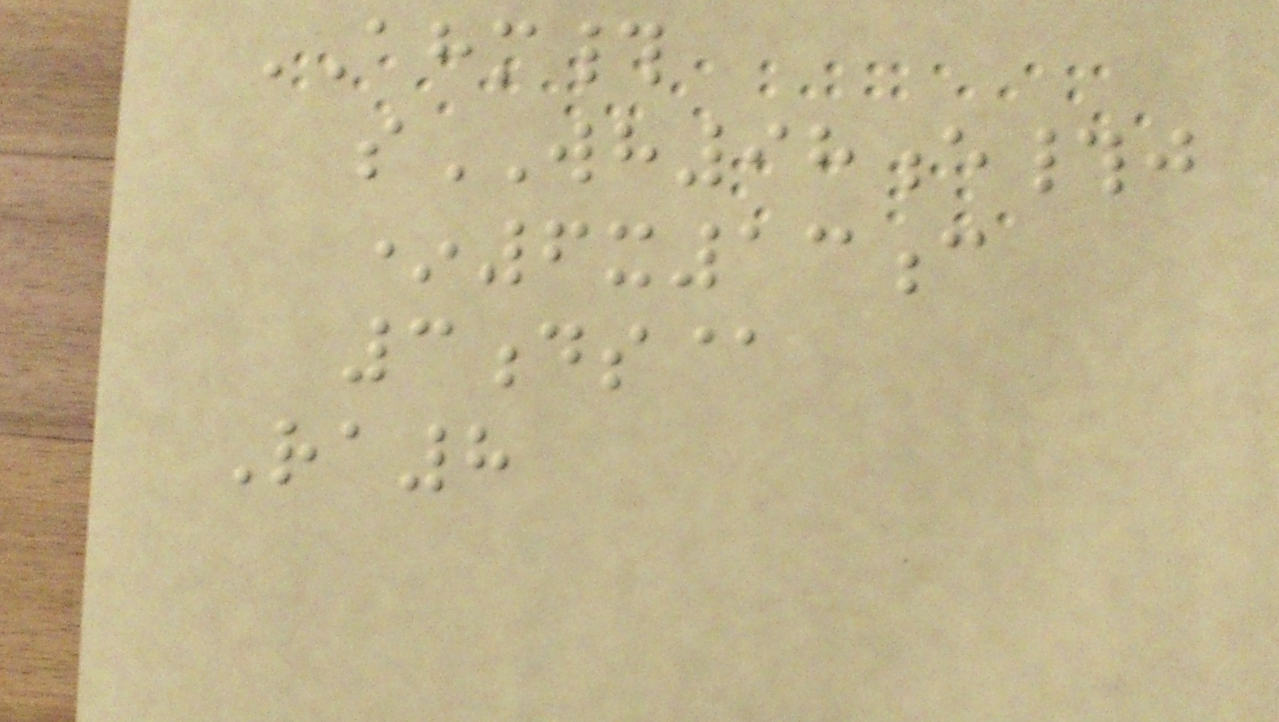AHM#
sWH98e#j
*6x13c
3ds@
Ra8
